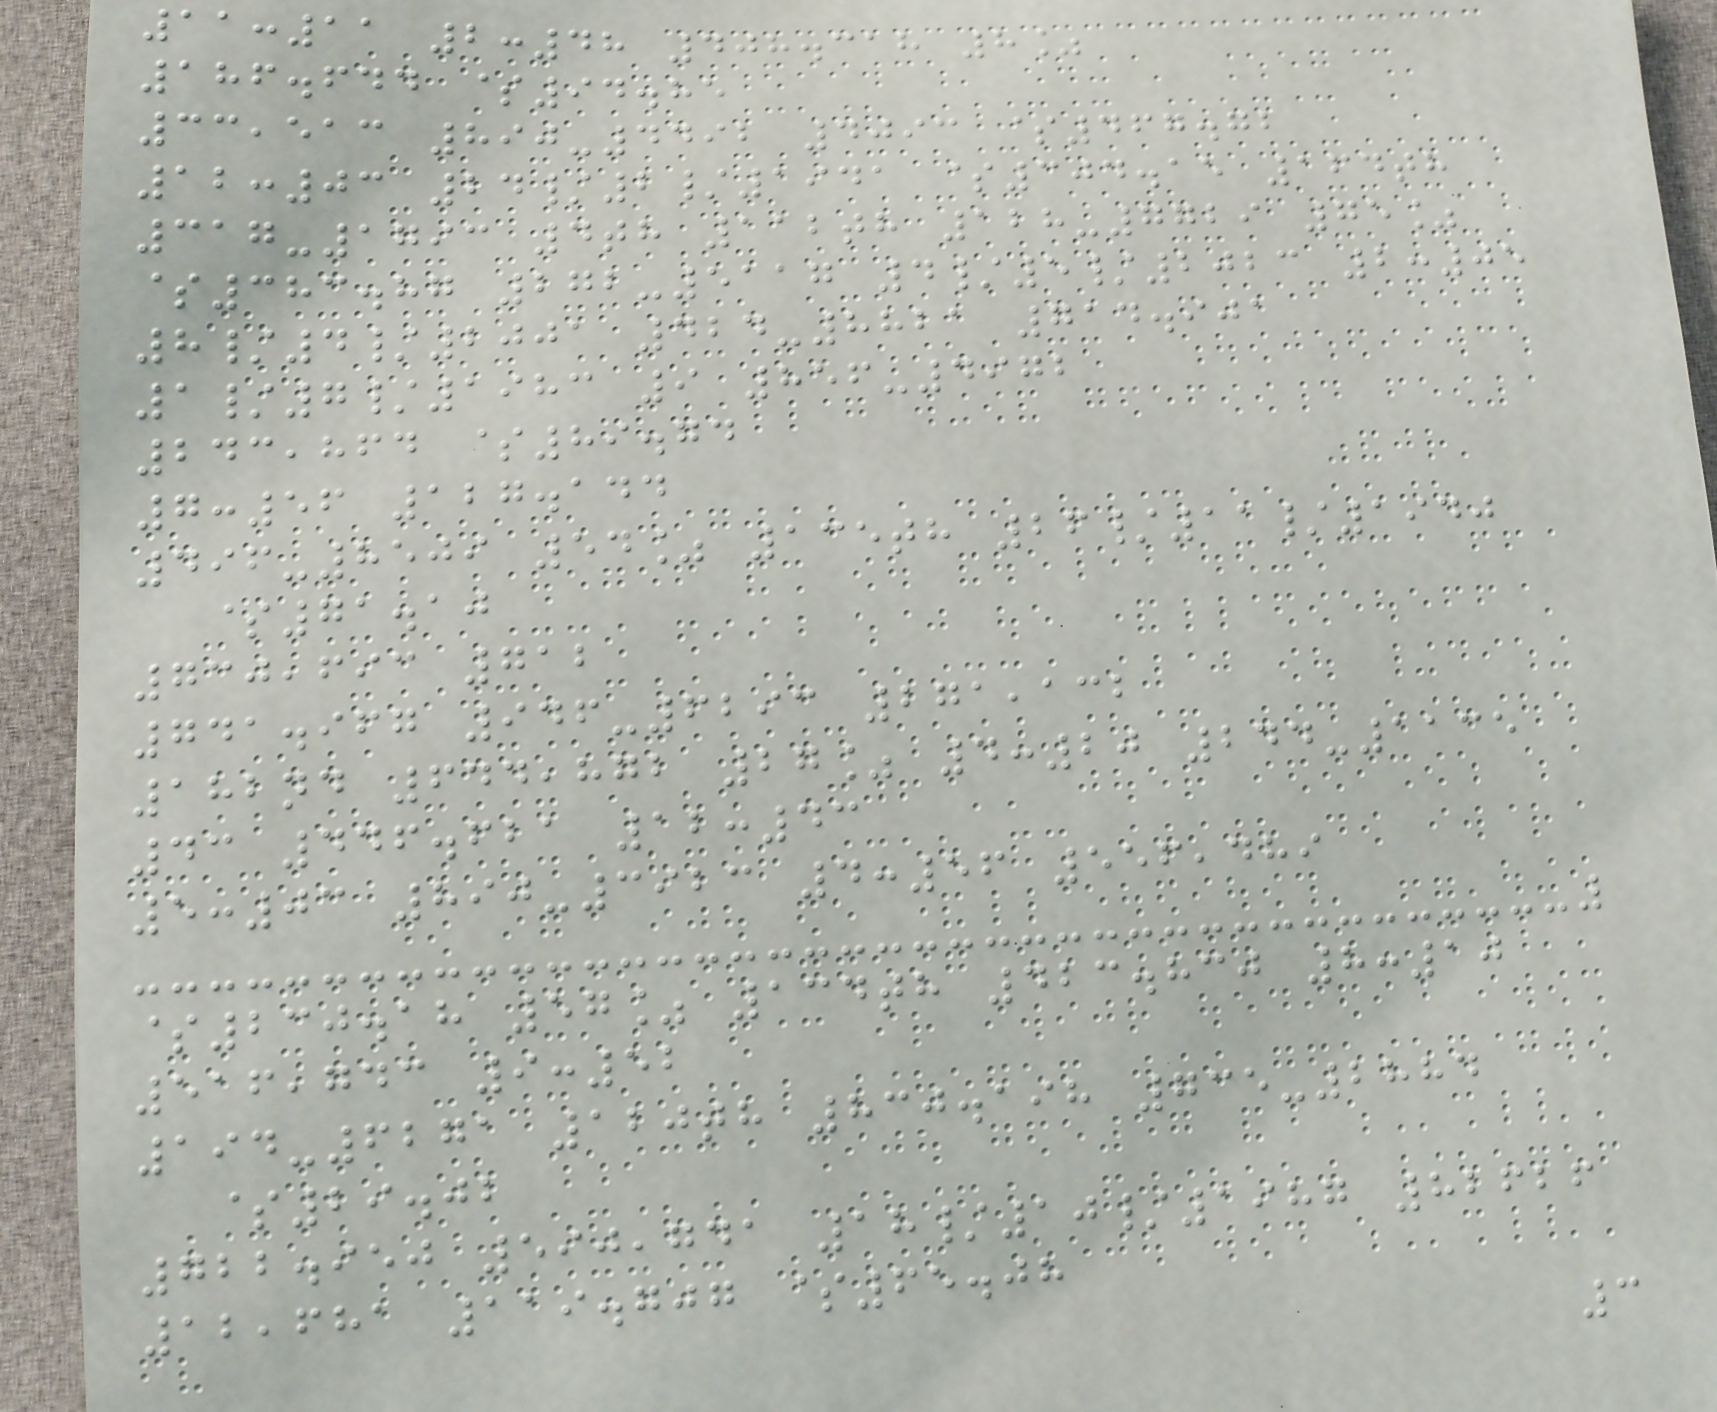11:11 2:48 408.318 8%
186.644 $94.85
33,513 890-4492 4093 $467.72
12:03 24/2/1941 $304.15 164th
317-1793 4th 112th 128-7729 75%
$383.87 272-5117 4/5/2023 2:05
8/4/2001 424-8821 714.901
1/7/1983 9 856-4972
243,864 $89.74
7:56 127.144
496-8509 54% 135th 26/11/1940
$71.10
730,693 712
741.967 946-6293 271,132
182nd 644,872 27% 4:20 244-1135
43 446.621 12:43
5:03 890-3923 4:56 556,489
$230.18 57% 134th 423.830 8:10
516,743 9:52
194-6271 120th 830.198 735-2884
$29.02
722.950 590,741 18/10/1987 82626
12,681 119.707 $65.08
3
